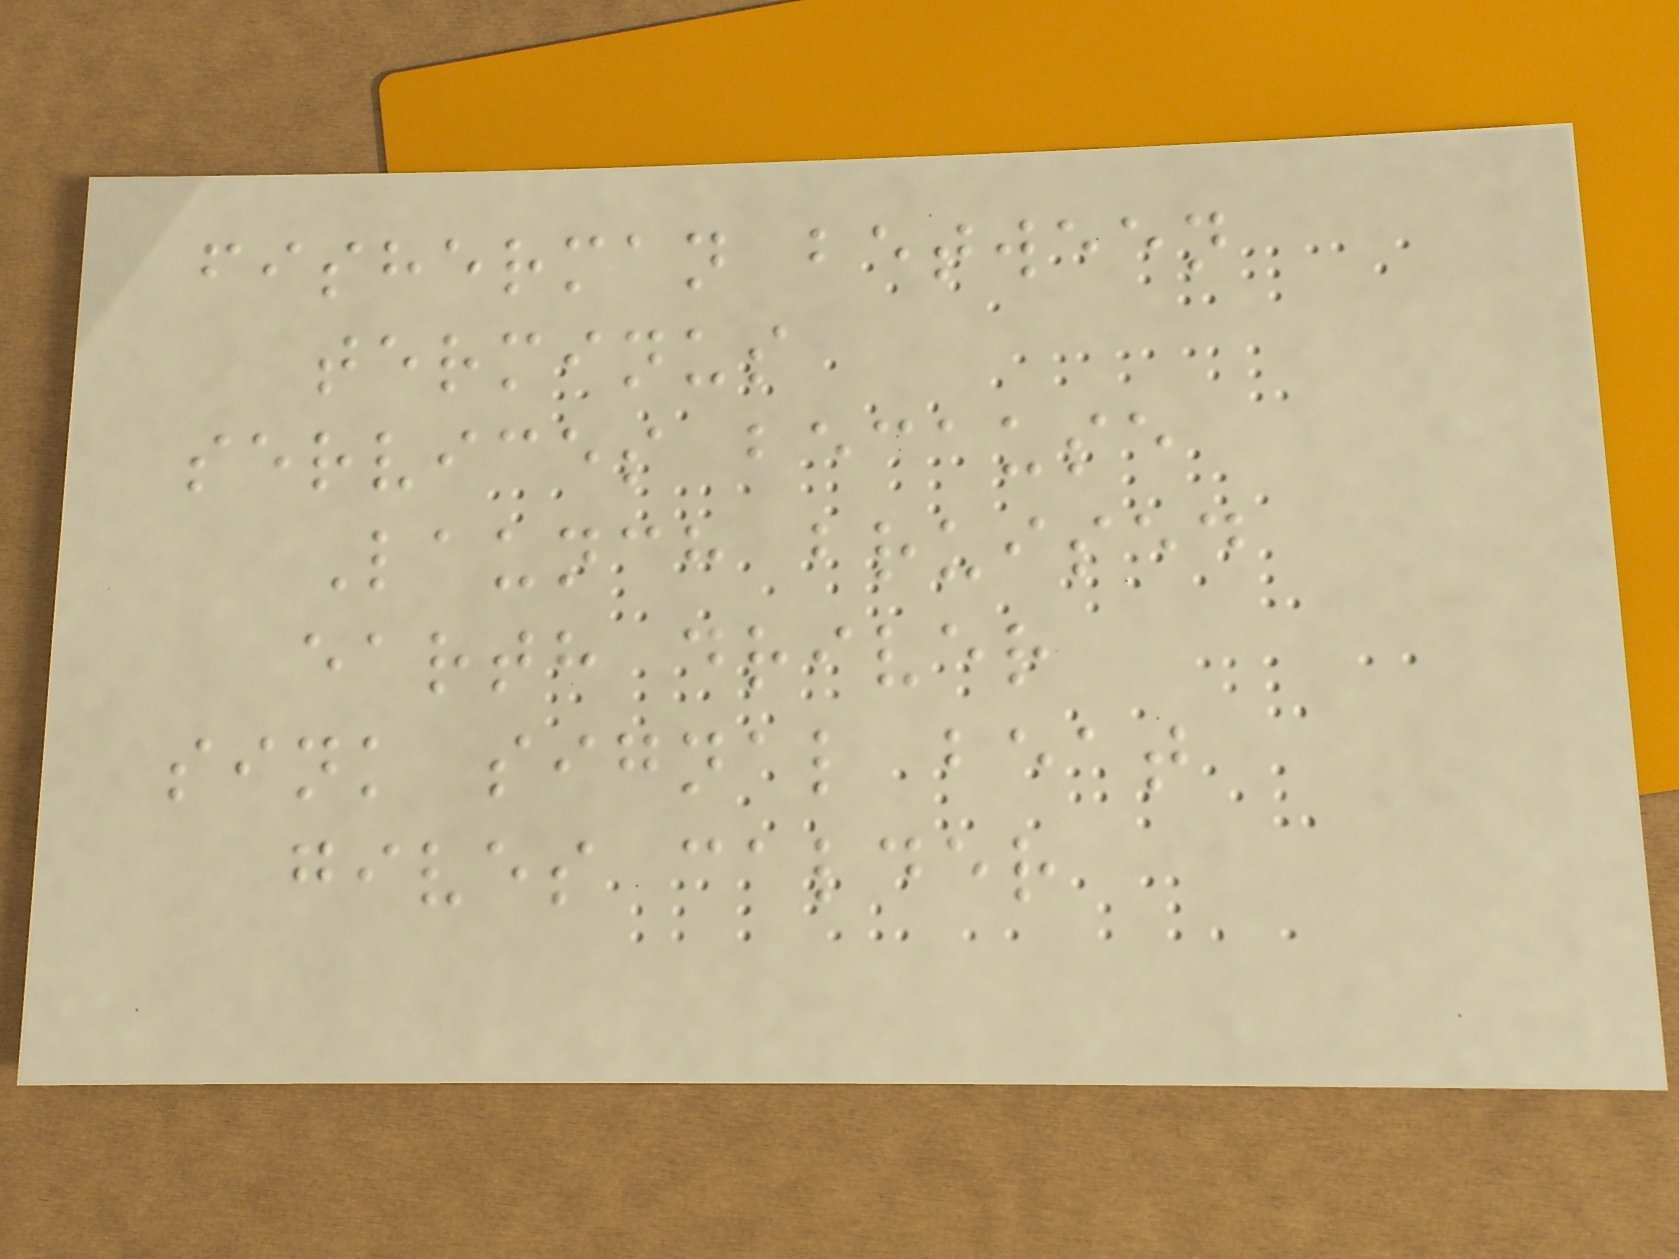fisherman between
terminus
services because
Launch bruised
earth driver
sink signal beat
gives calder
